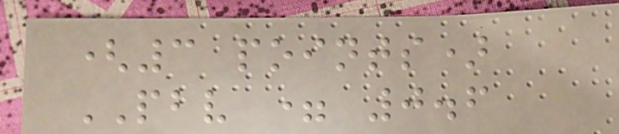(3 points)
PBV = 0.6
